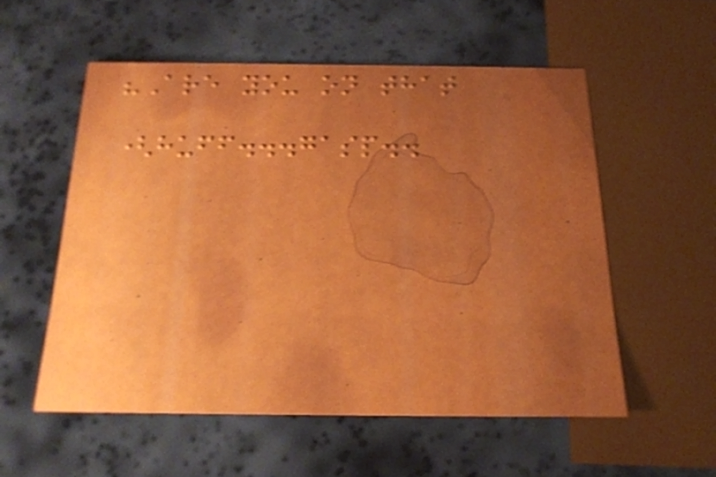"Are you on that
(huff...gasp..
